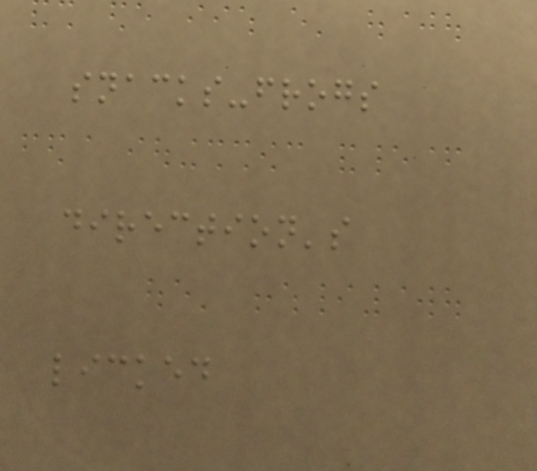snacks-frogs
direction's
licked
